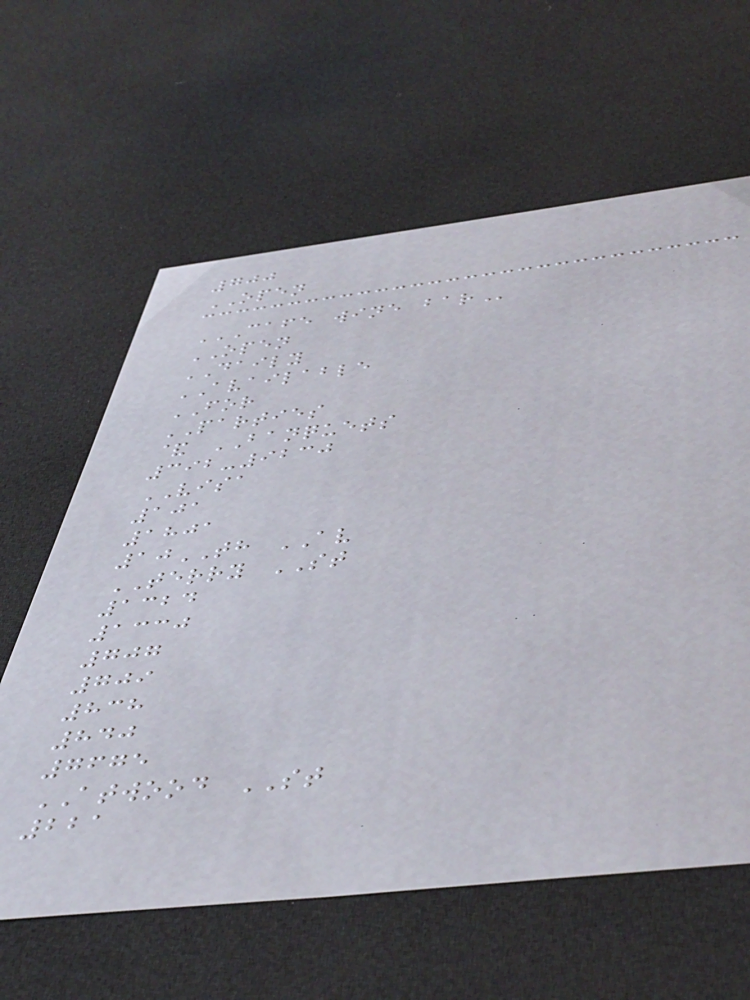700
OPEN
CAFE WINE BAR
OPEN
DAILY
AVAILABLE
FOR
PARTIES
& BANQUETS
392-9230
VISA
101
1801
10TH AV
TERRY ST
1324
1330
707
709
838
840
7675
ATWOOD ST
221
